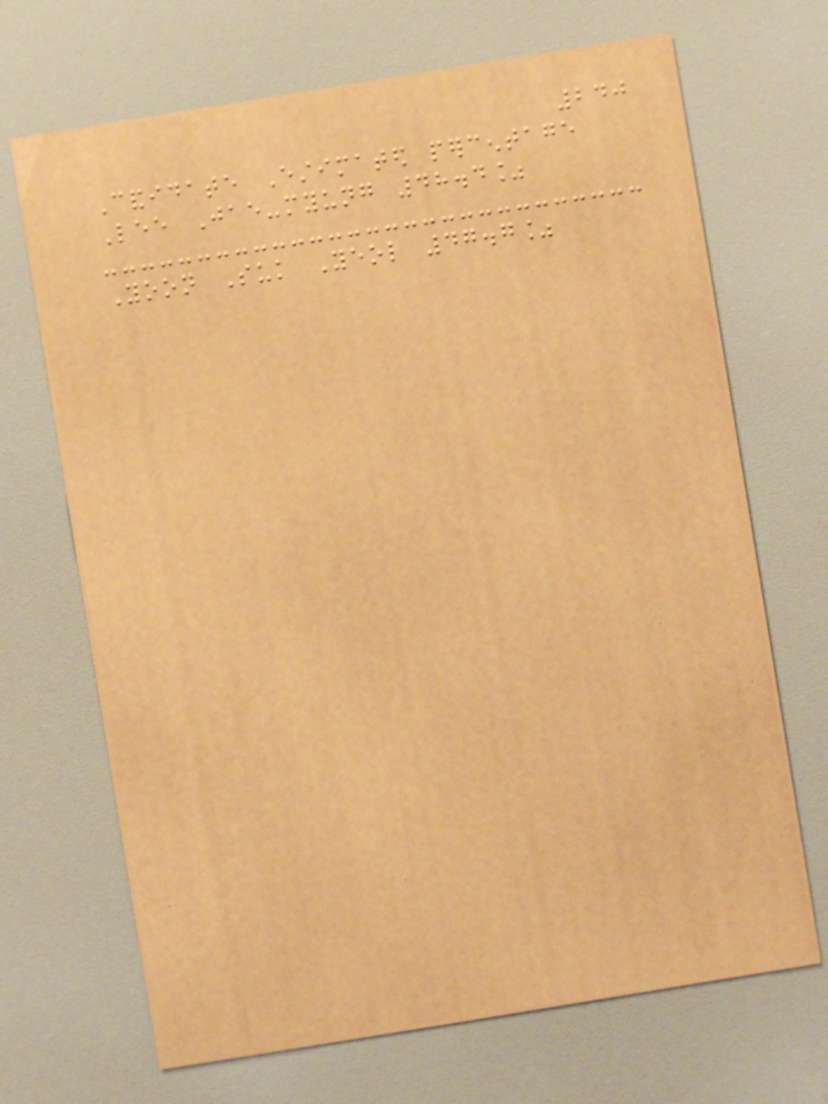240
Candidate Estimated percentage
Lee Jae-myung 48.4%
Yoon Suk Yeol 47.7%
